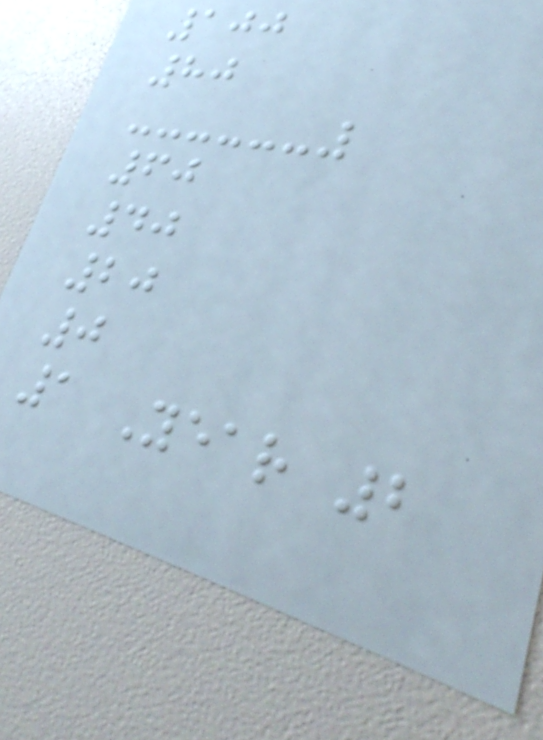100
80
60
40
20
0
1 Year 2
